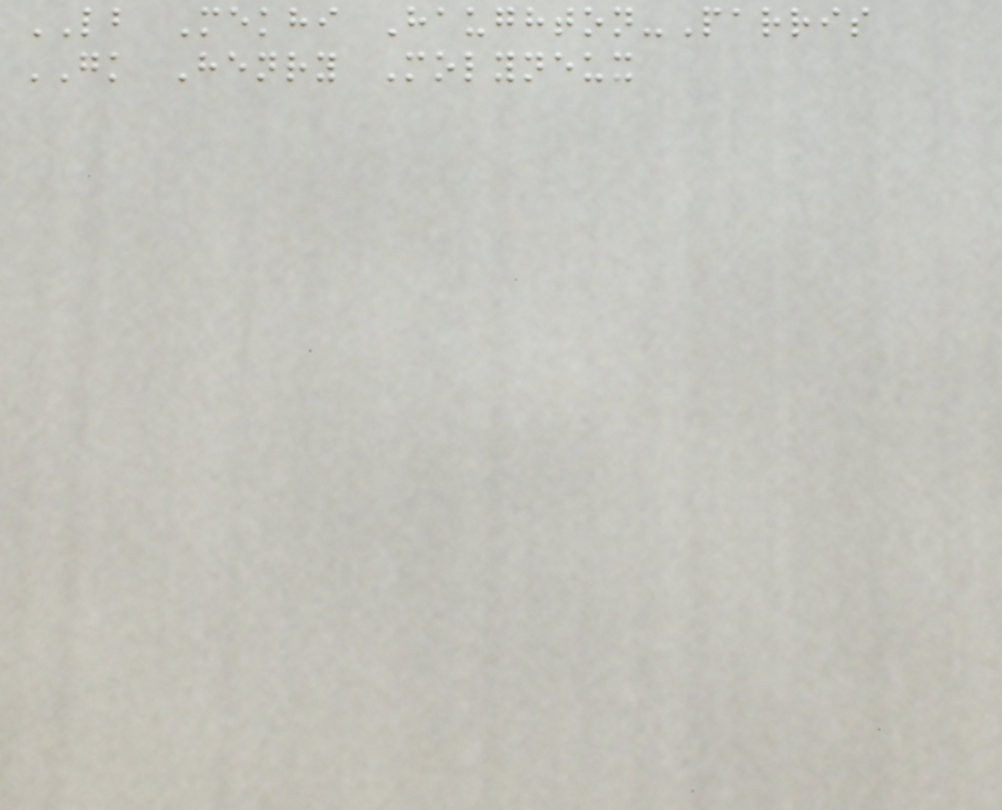LB Mekhi Haughton-Parris
GK Henry Molyneux
